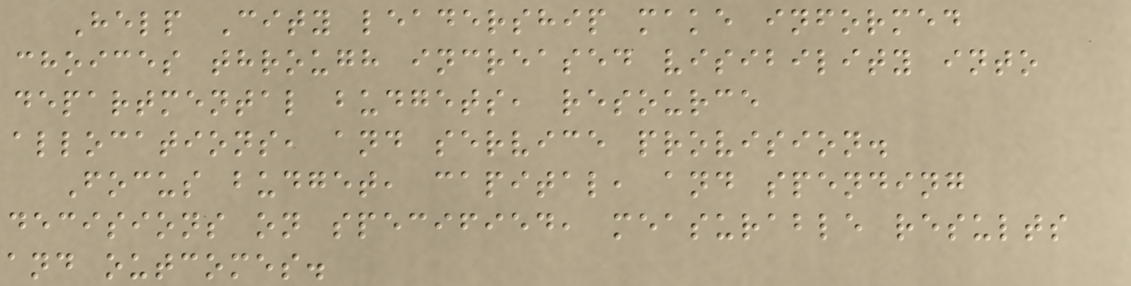Help City leadership make informed
choices through increased visibility into
departmental budgets, resource
allocations, and service provision.
Focus budget, capital, and spending
decisions on specified, measurable results
and outcomes.
